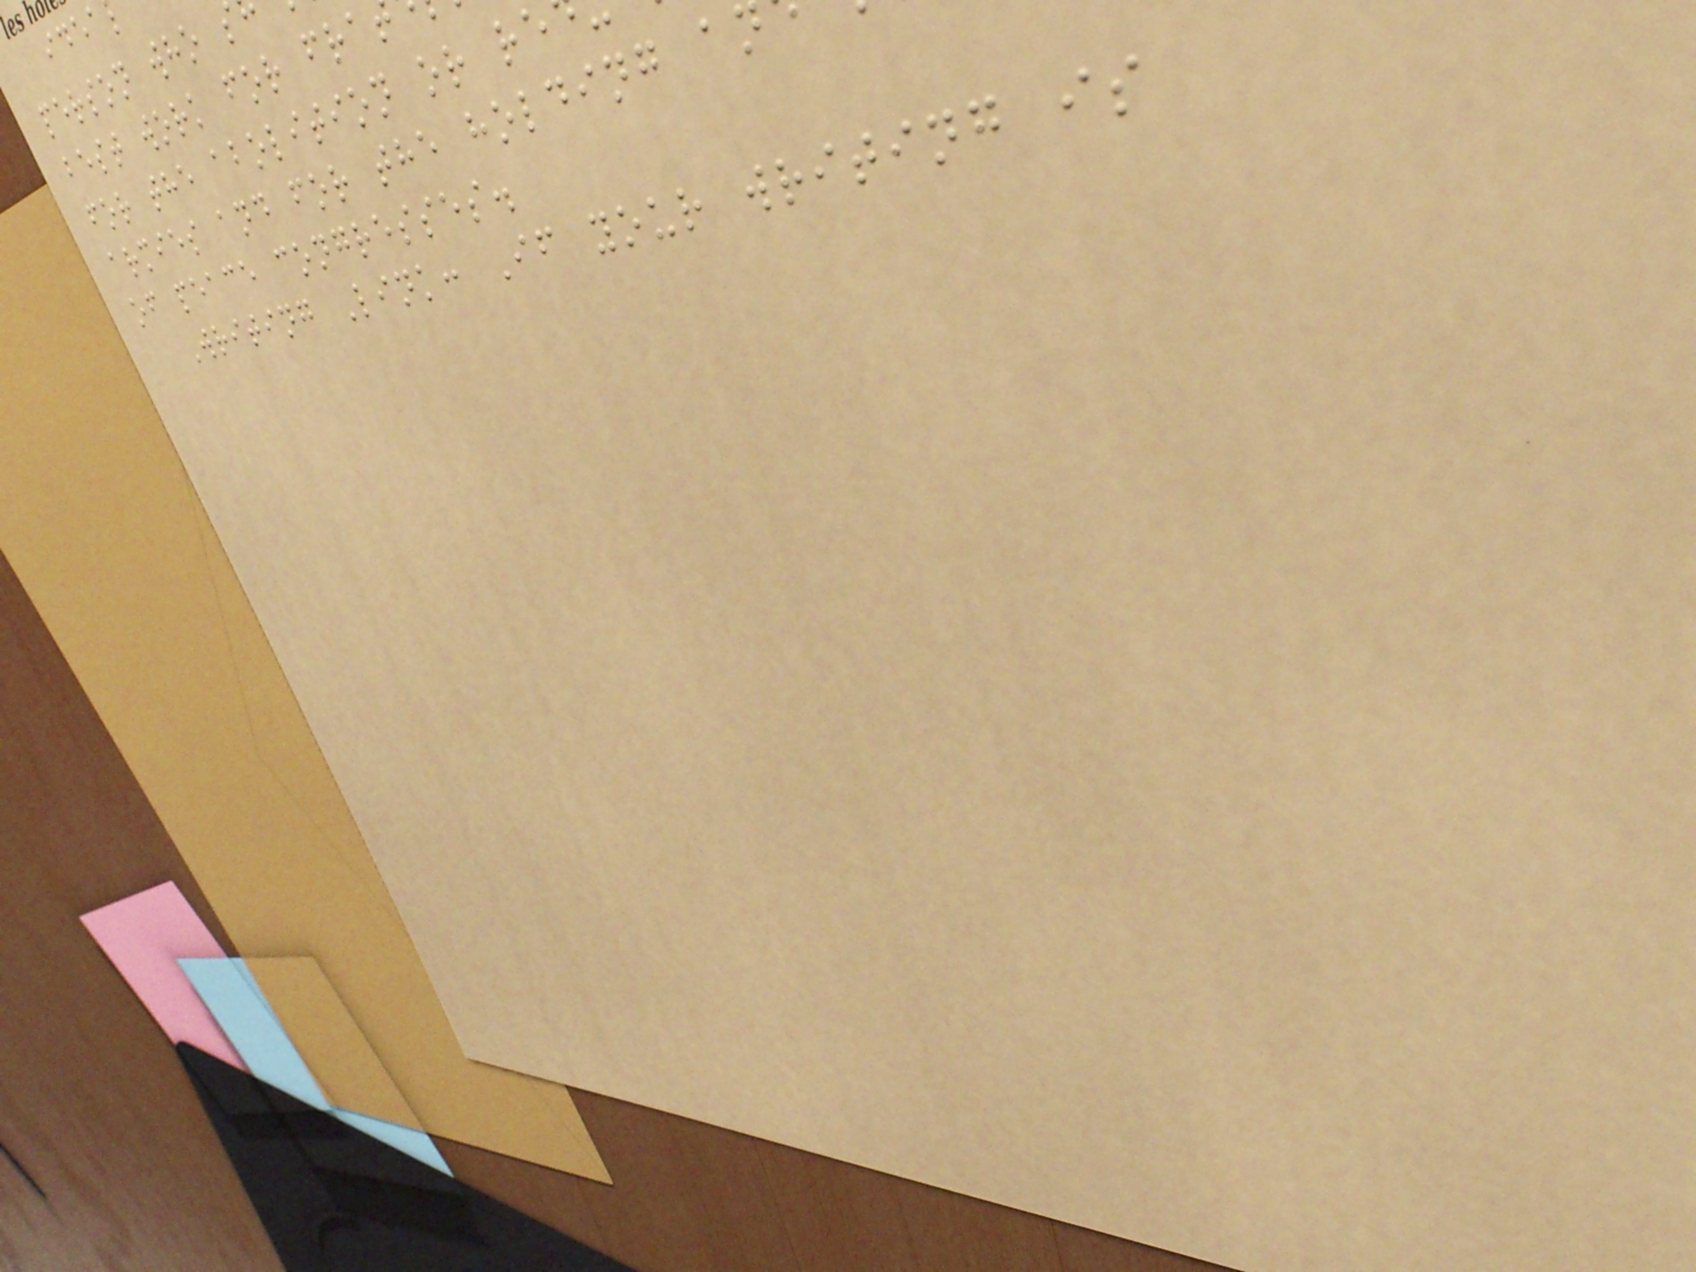person who s
best work for fra
for the abolition or re
armies and for the holding a
of peace congresses.
Writing Link: If your writing is
